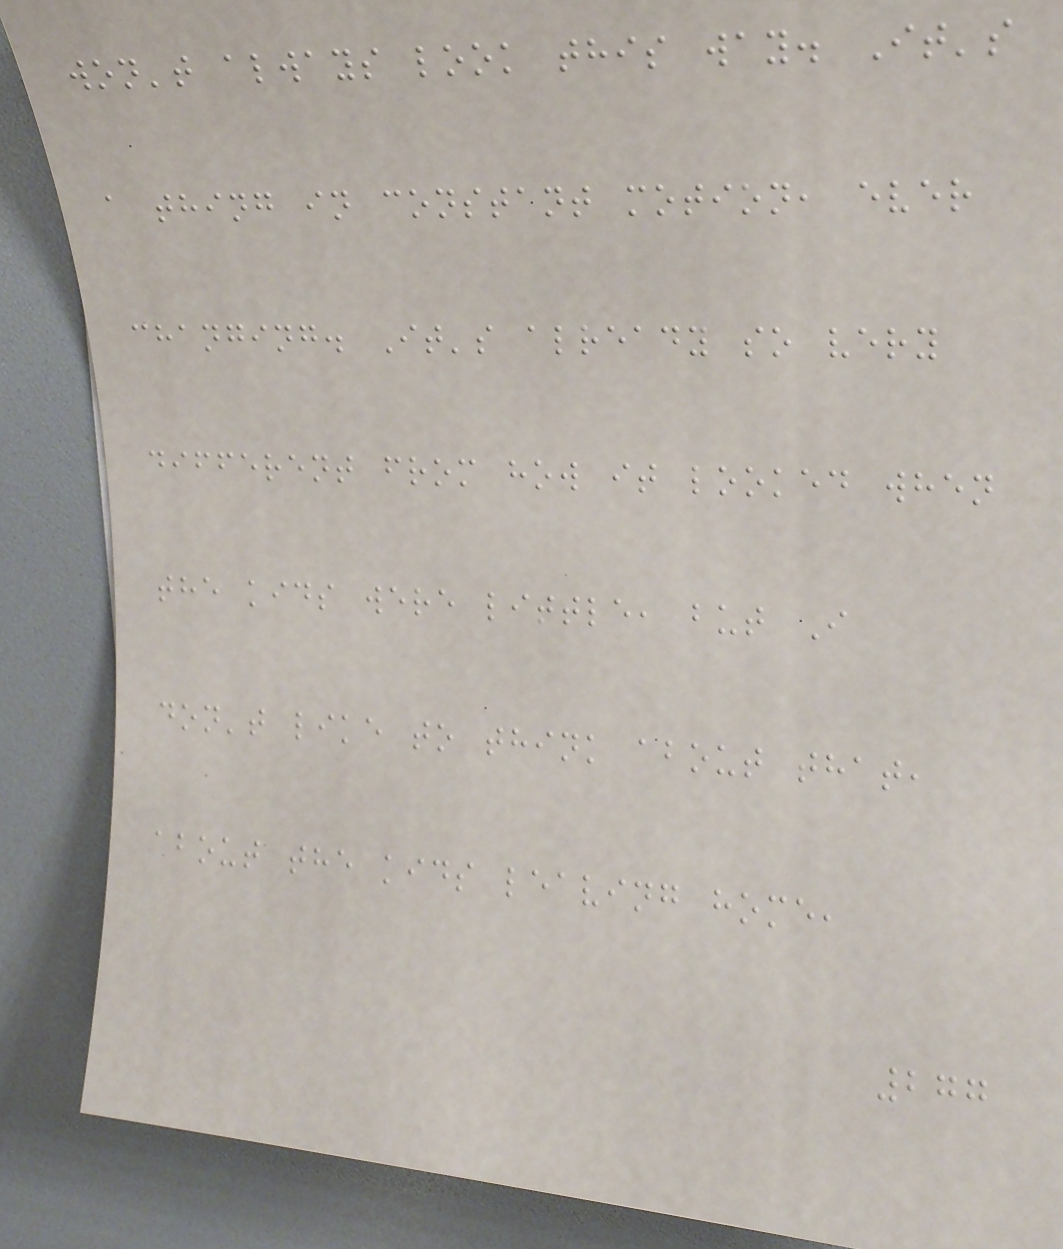won't always look this way. It's
a thing in constant motion, ever
changing. It's already so very
different from how it looked when
the kids were little, but I
don't like to think about that,
about the kids leaving home,
277
